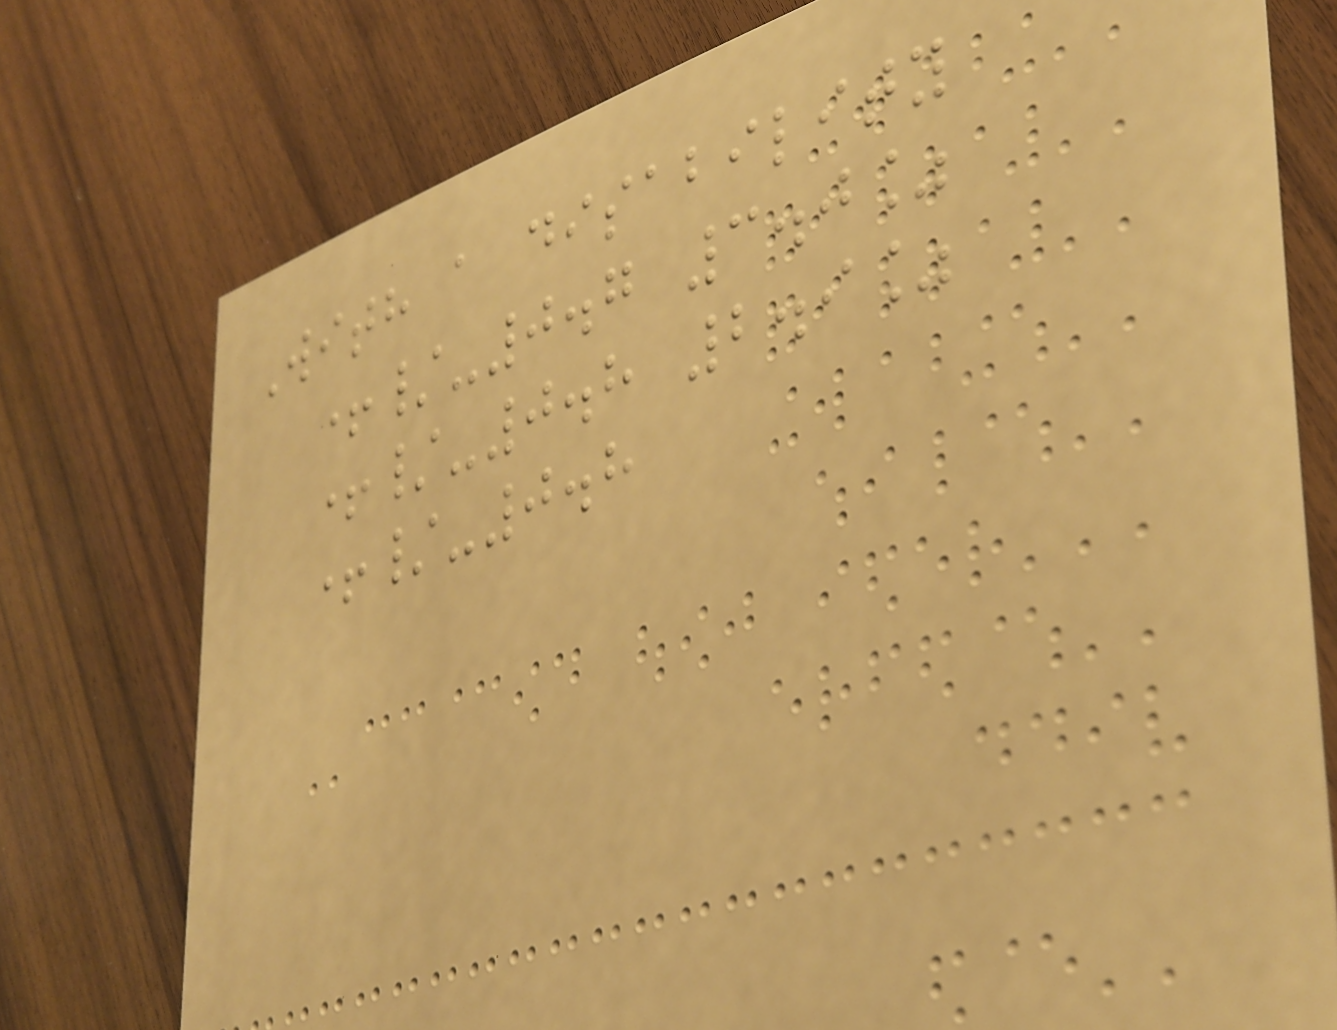With a disability
+/-0.7 3.0%
+/-0.8 2.9%
+/-0.8
